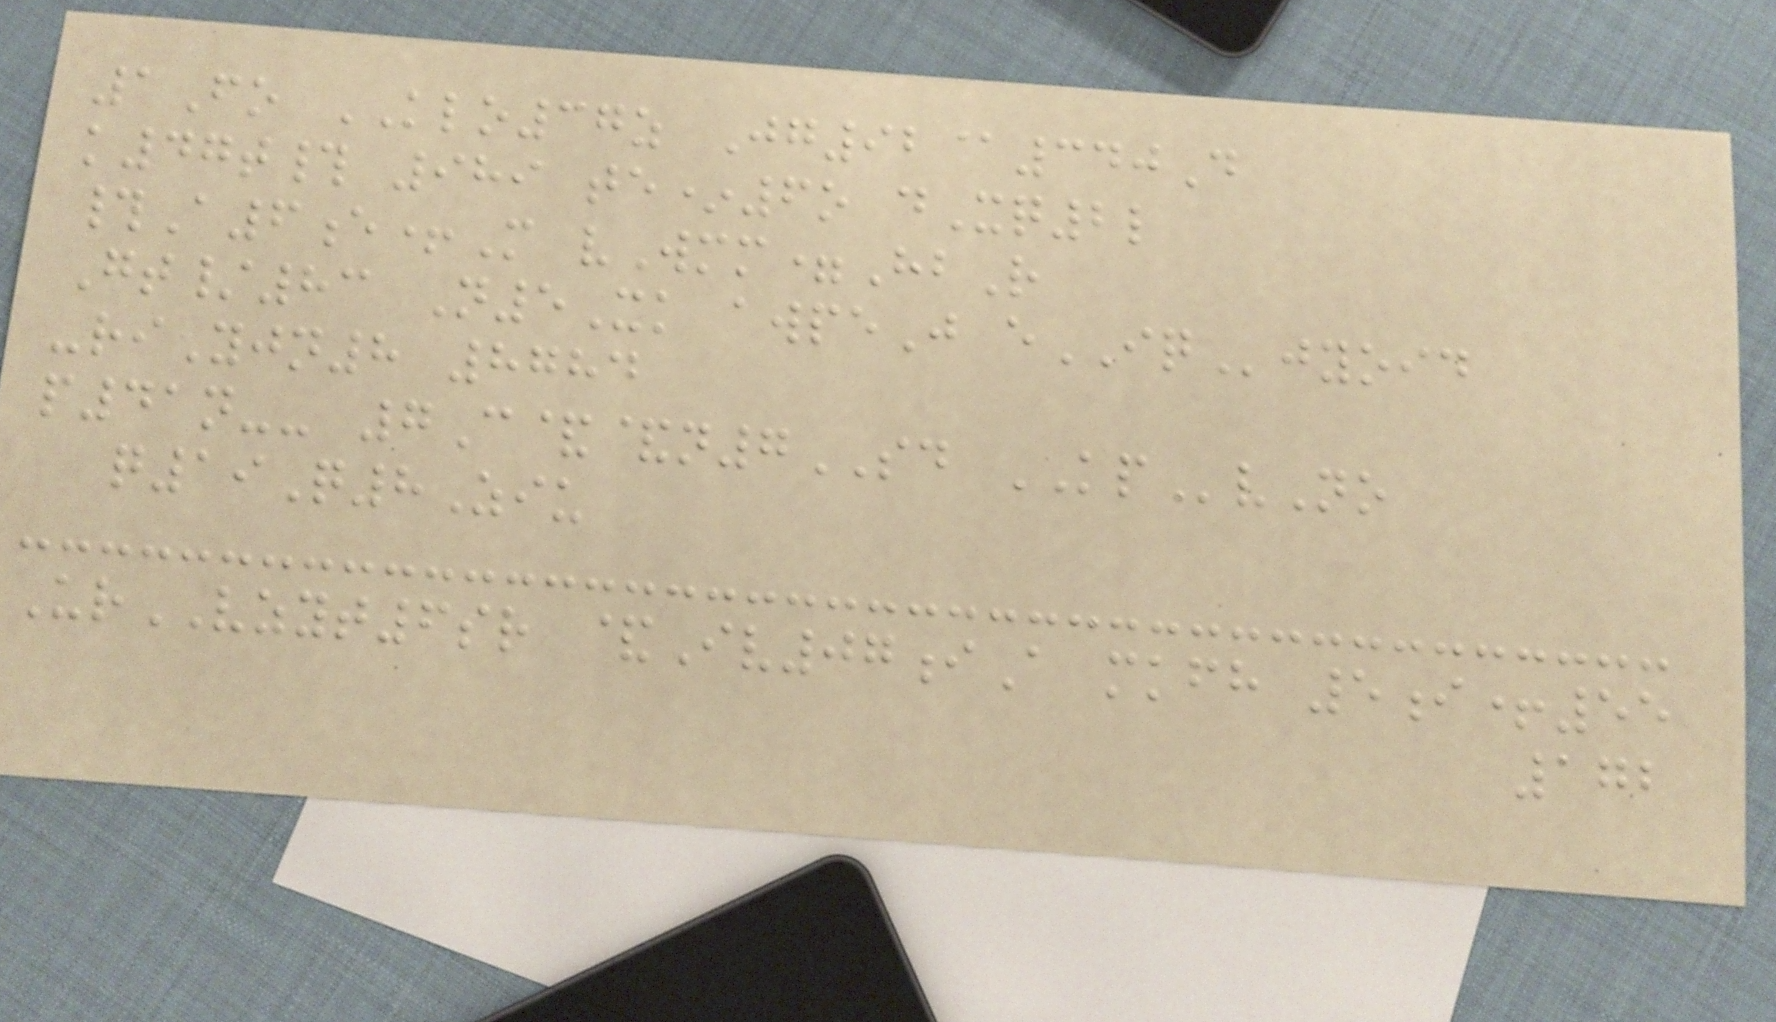1Fo KLO37z Jg92@340D
k47t# 989 te*6o dXq2l
#A6e+M vWmm=HbR
Gt/83 N5Xk awpeJ eIQjyoid
-riYjn8 8784
p41n-- 7C&&n7SD KPvNo
q19Q8Ziu
UrVZYT6sr &Iv07iA mkfh 5i+55
172
